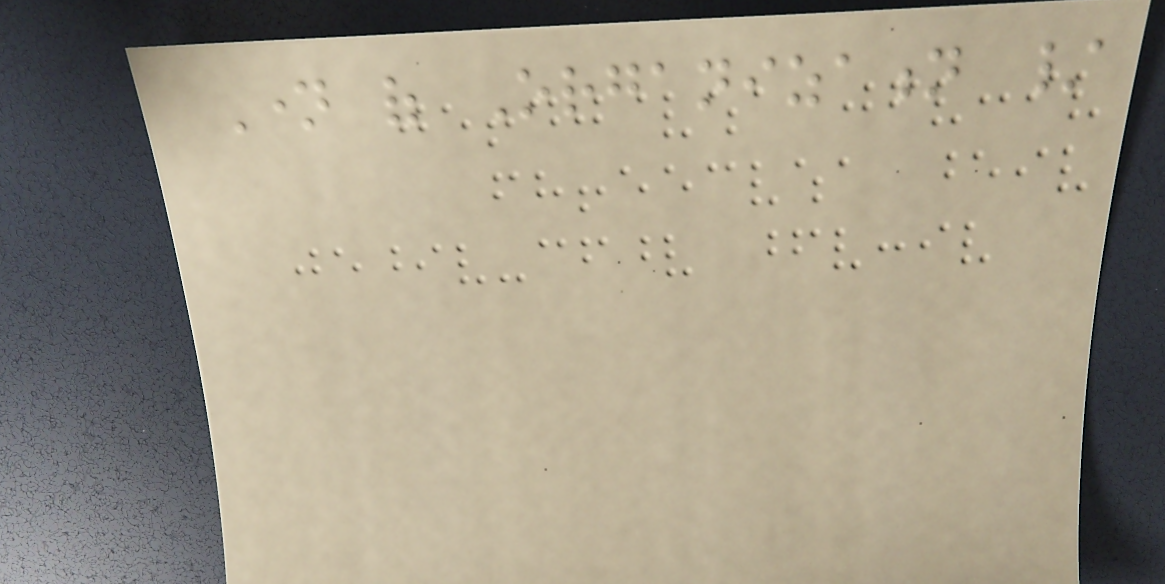Name of Organization /
